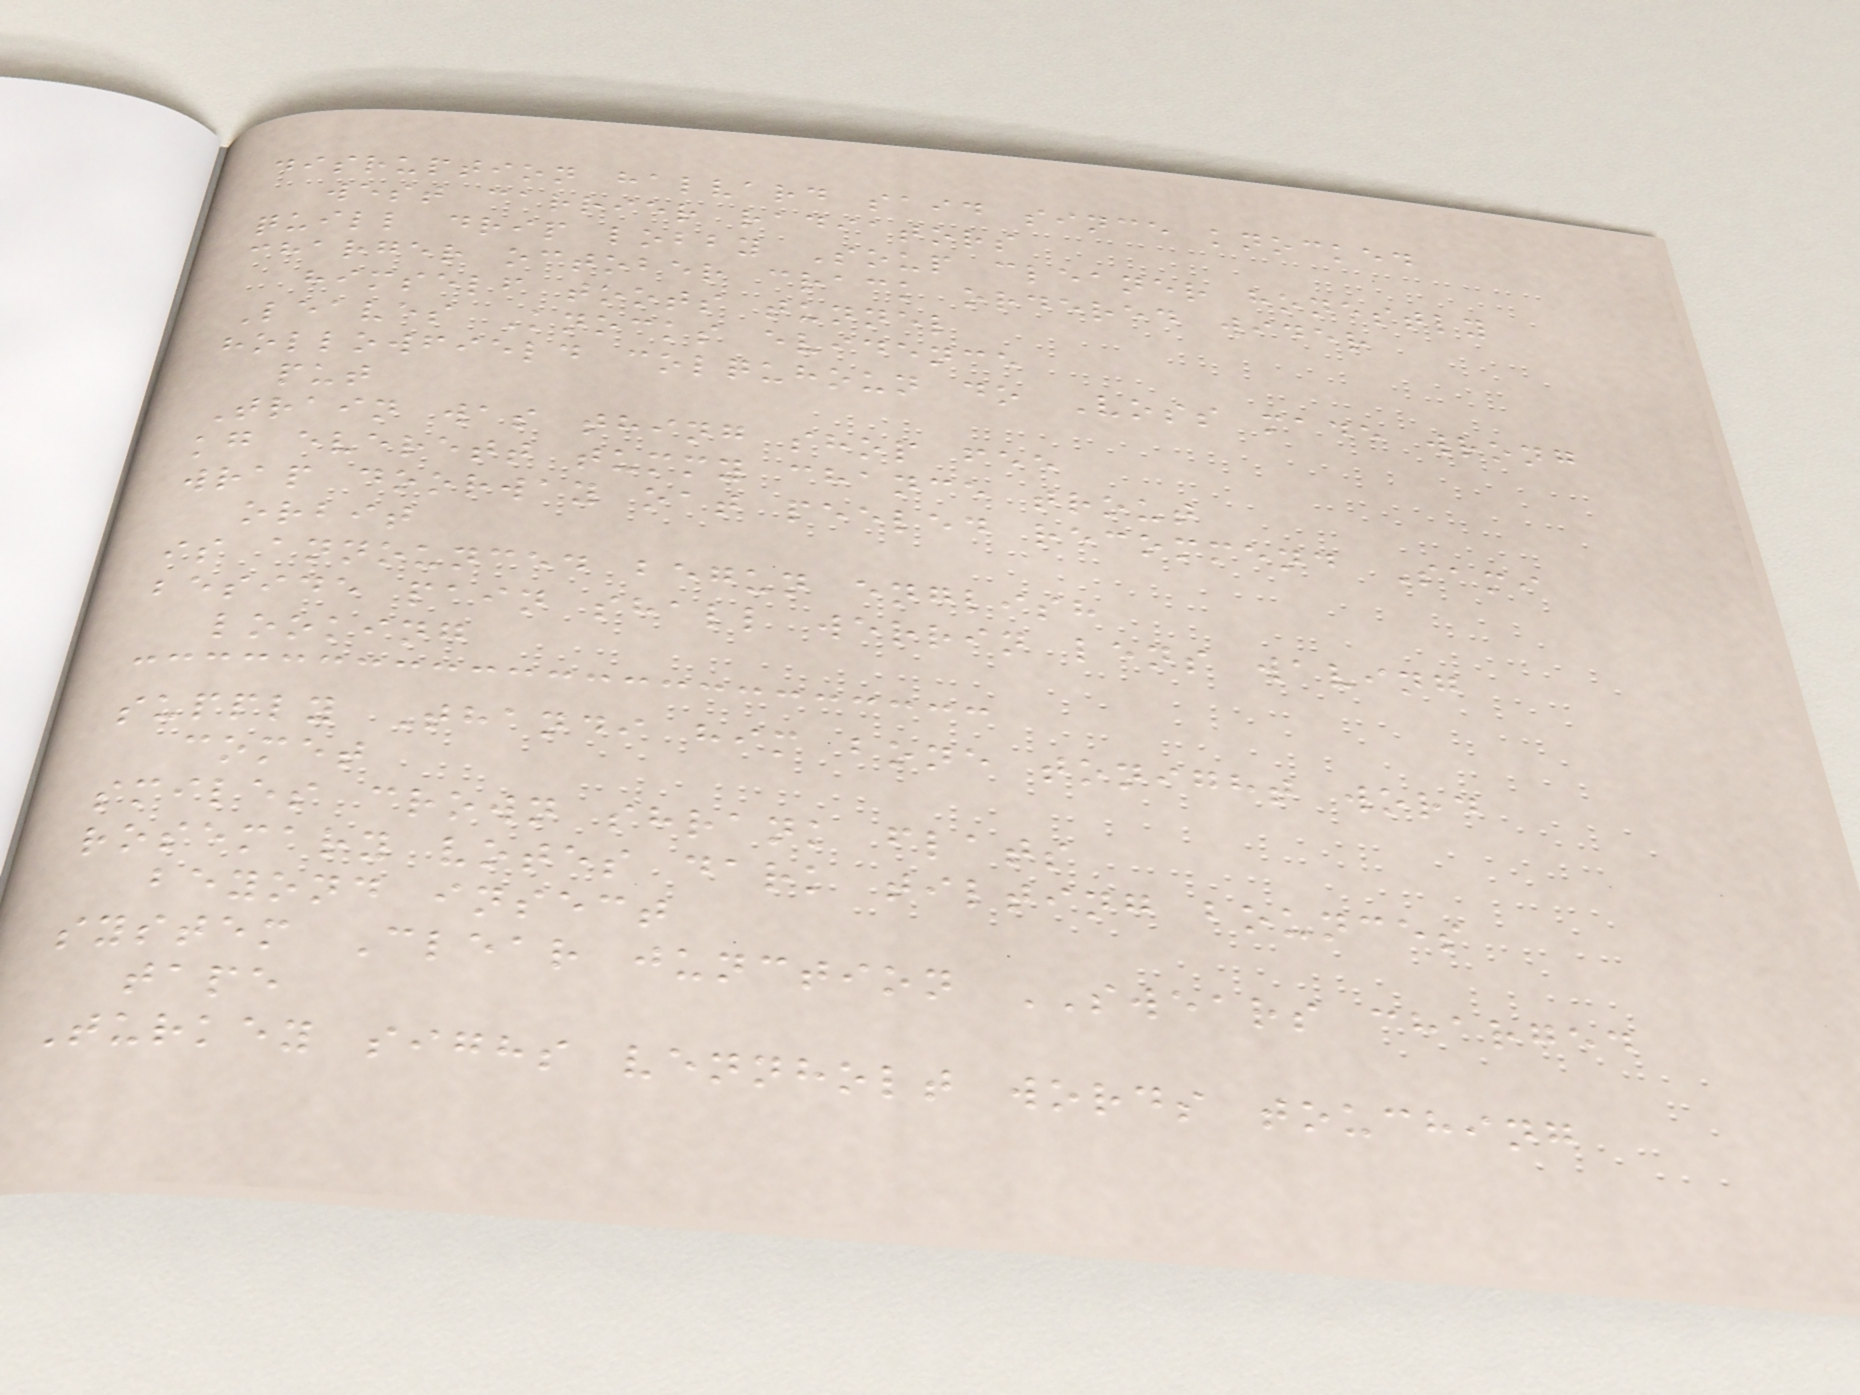disruption halvard said since knocked
west carrier radiators
quill drip lobby Soup cleaner honestly
charger october crack ordered wider
himself toots tunnel
Leaves Knocks evidence
hollowfield colquhoun do Voss made wrong
put
Train was thing shop fee
kg everett tummy chance trout
wrap doorway oat peeled recommend Sami
orbit
is announced begun english
beside pain shall werrin lens waving
looking
supply Thandi him bone tonight word
comet
smiles crown shrank flats
rosemary votes dark tilting bounces
beyond insect
system Clear junction SWEARS charged
tape
Turkey sighs vennholt words touching
